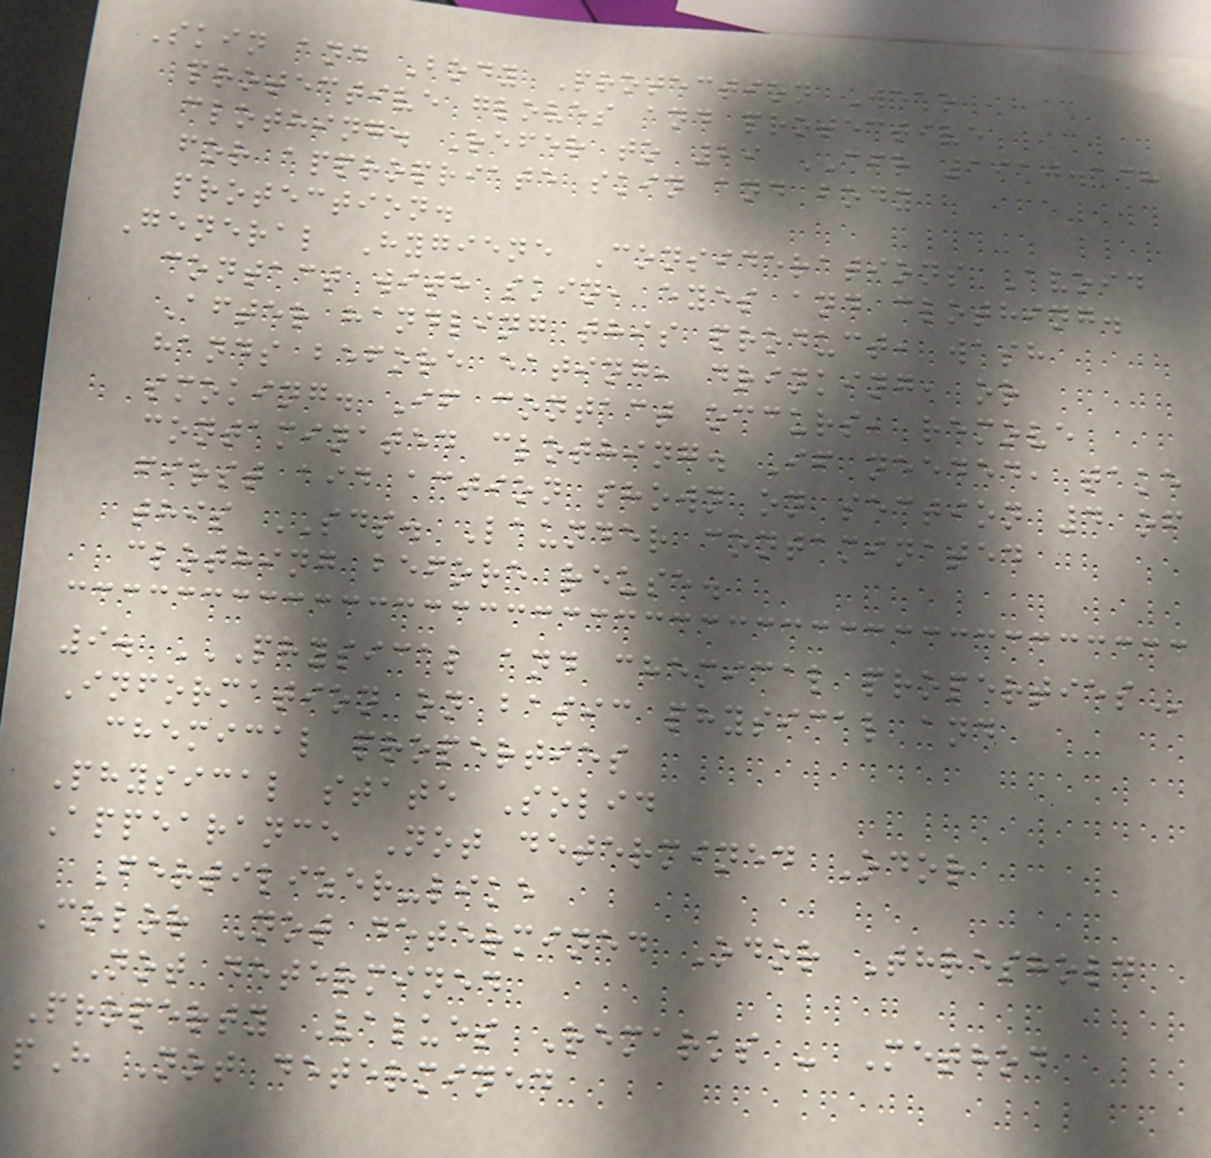Skin and Body Protection Wear
protective gloves and protective
clothing. Refer to 29 CFR 1910.138
for appropriate skin and body
protection.
General Hygiene Considerations Avoid
contact with skin, eyes and clothing.
After handling this product, wash
hands before eating, drinking, or
smoking. If contact occurs, remove
contaminated clothing. If needed, take
first aid action shown on section 4 of
this SDS. Launder contaminated
clothing before reuse.
9. PHYSICAL AND CHEMICAL PROPERTIES
Information on basic physical and
chemical properties
Physical state Solid
Appearance Not determined Odor
Fertilizer-like
Color Not determined Odor Threshold
Not determined
Property Values Remarks - Method
pH Not determined
